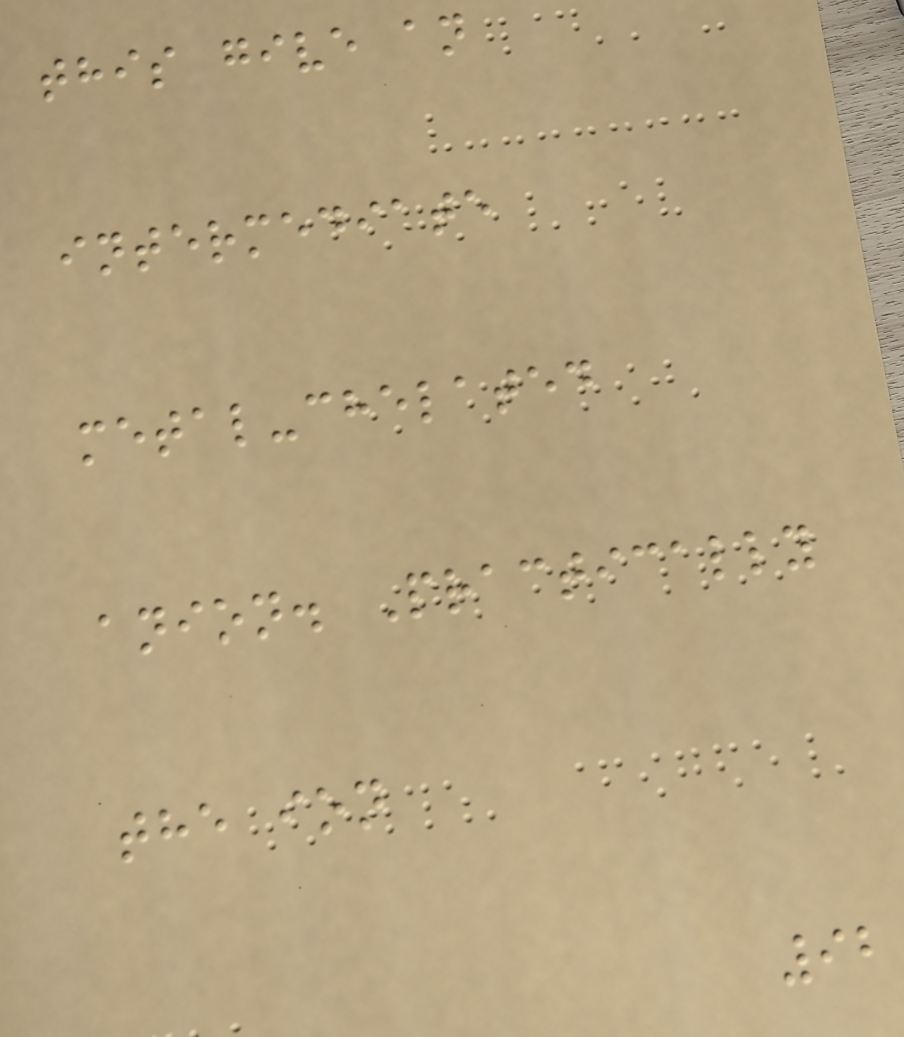this give an
intermediate
metal-chelated
anion. Practically
the ion
92
